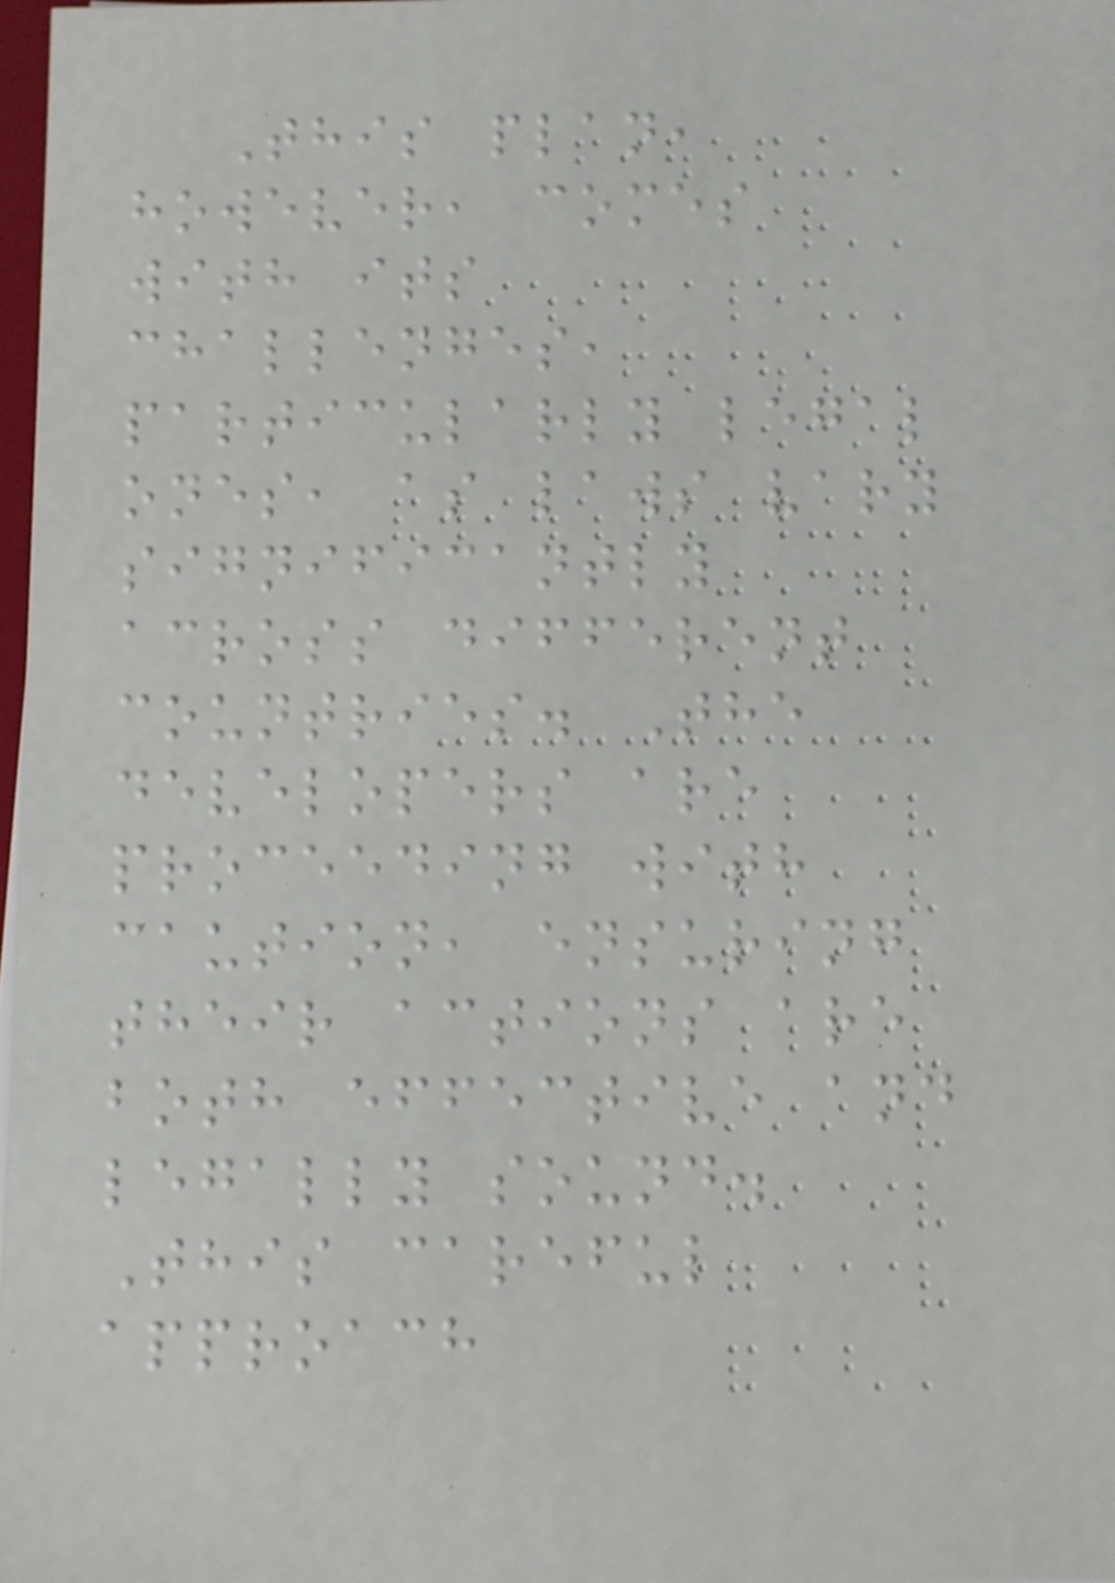This plan,
however, comes
with its
challenges,
particularly legal
ones, as laws vary
significantly
across different
countries. The
developers are
proceeding with
caution, ensuring
their actions are
both effective and
legally sound.
This careful
approach
